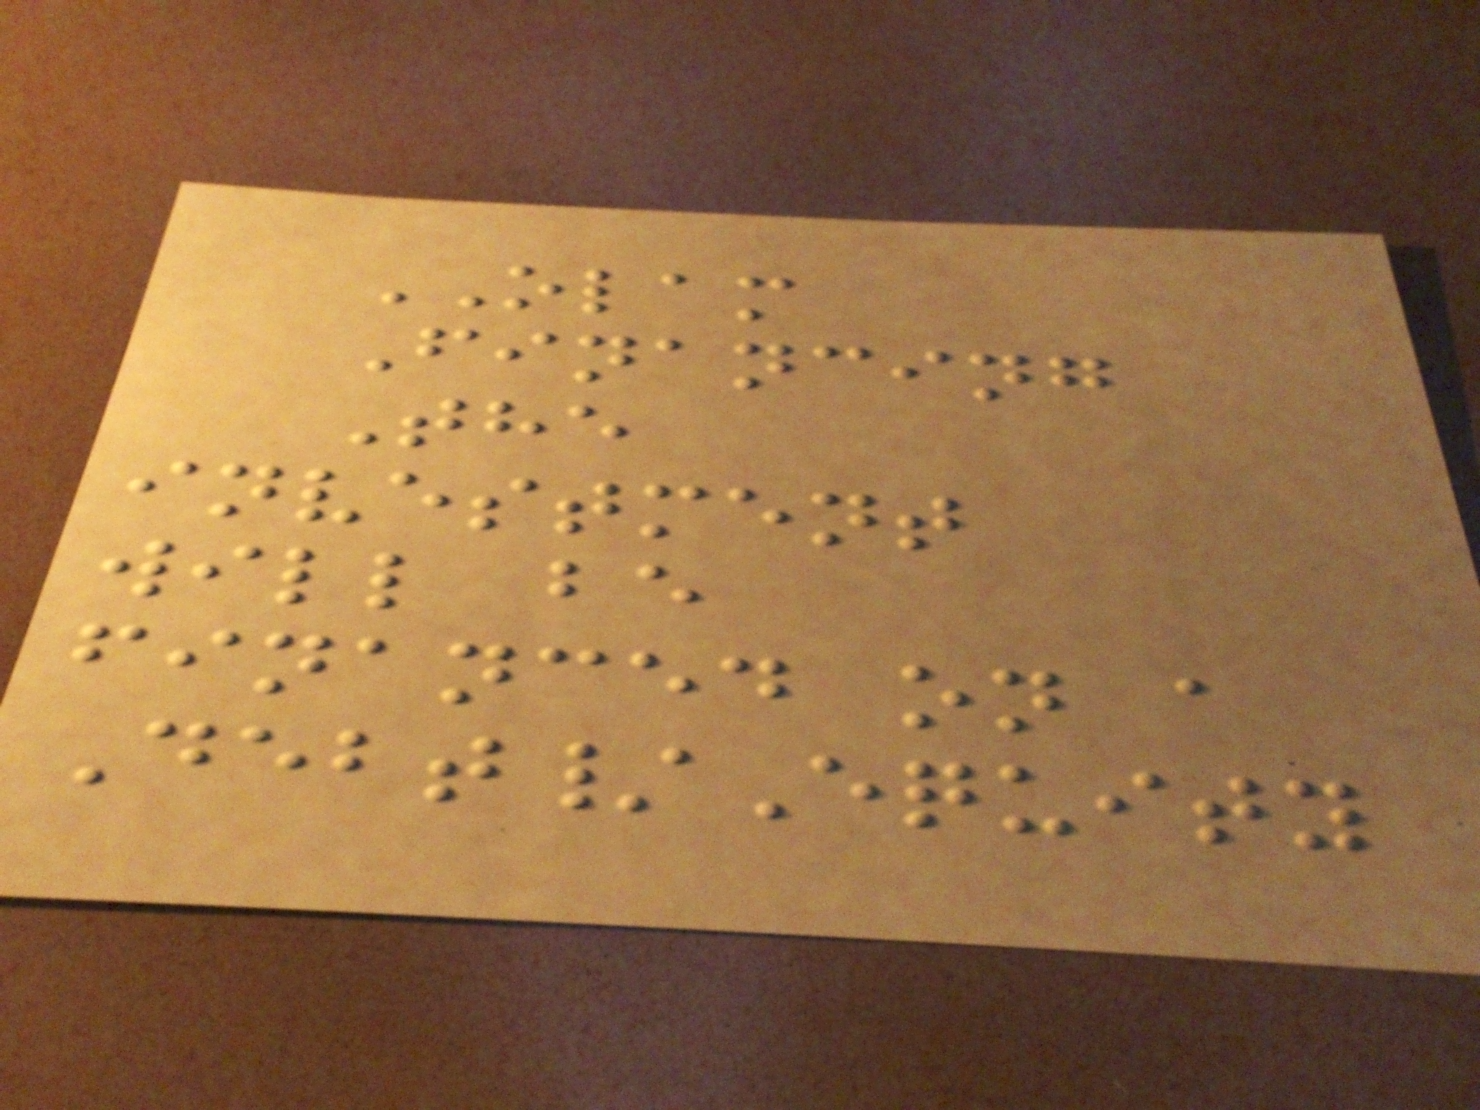OLAM
Financing
The
investment
will be
financed on a
Debt/Equity
